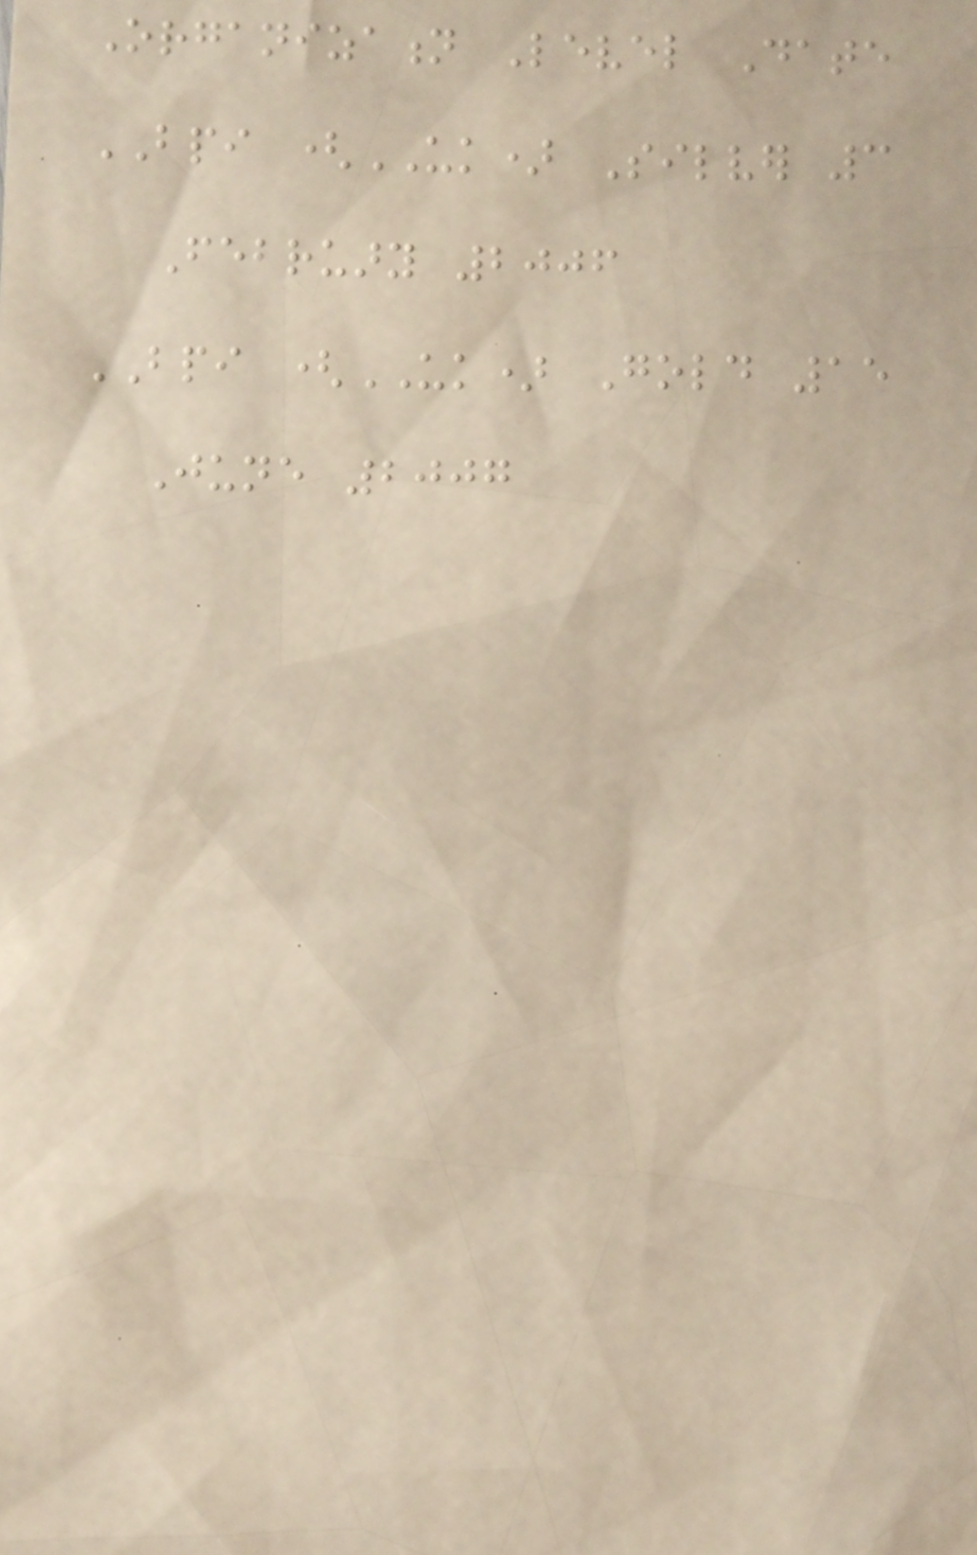Organization Level Date
BPI (UK) Silver 3
February 2006
BPI (UK) Gold 15
June 2007
